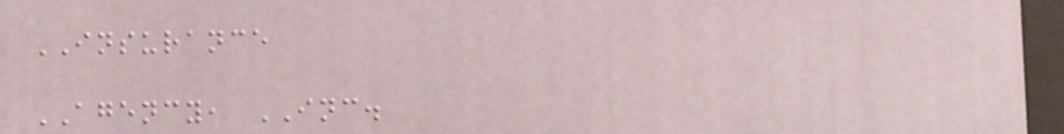INSURANCE
AGENCY, INC.
